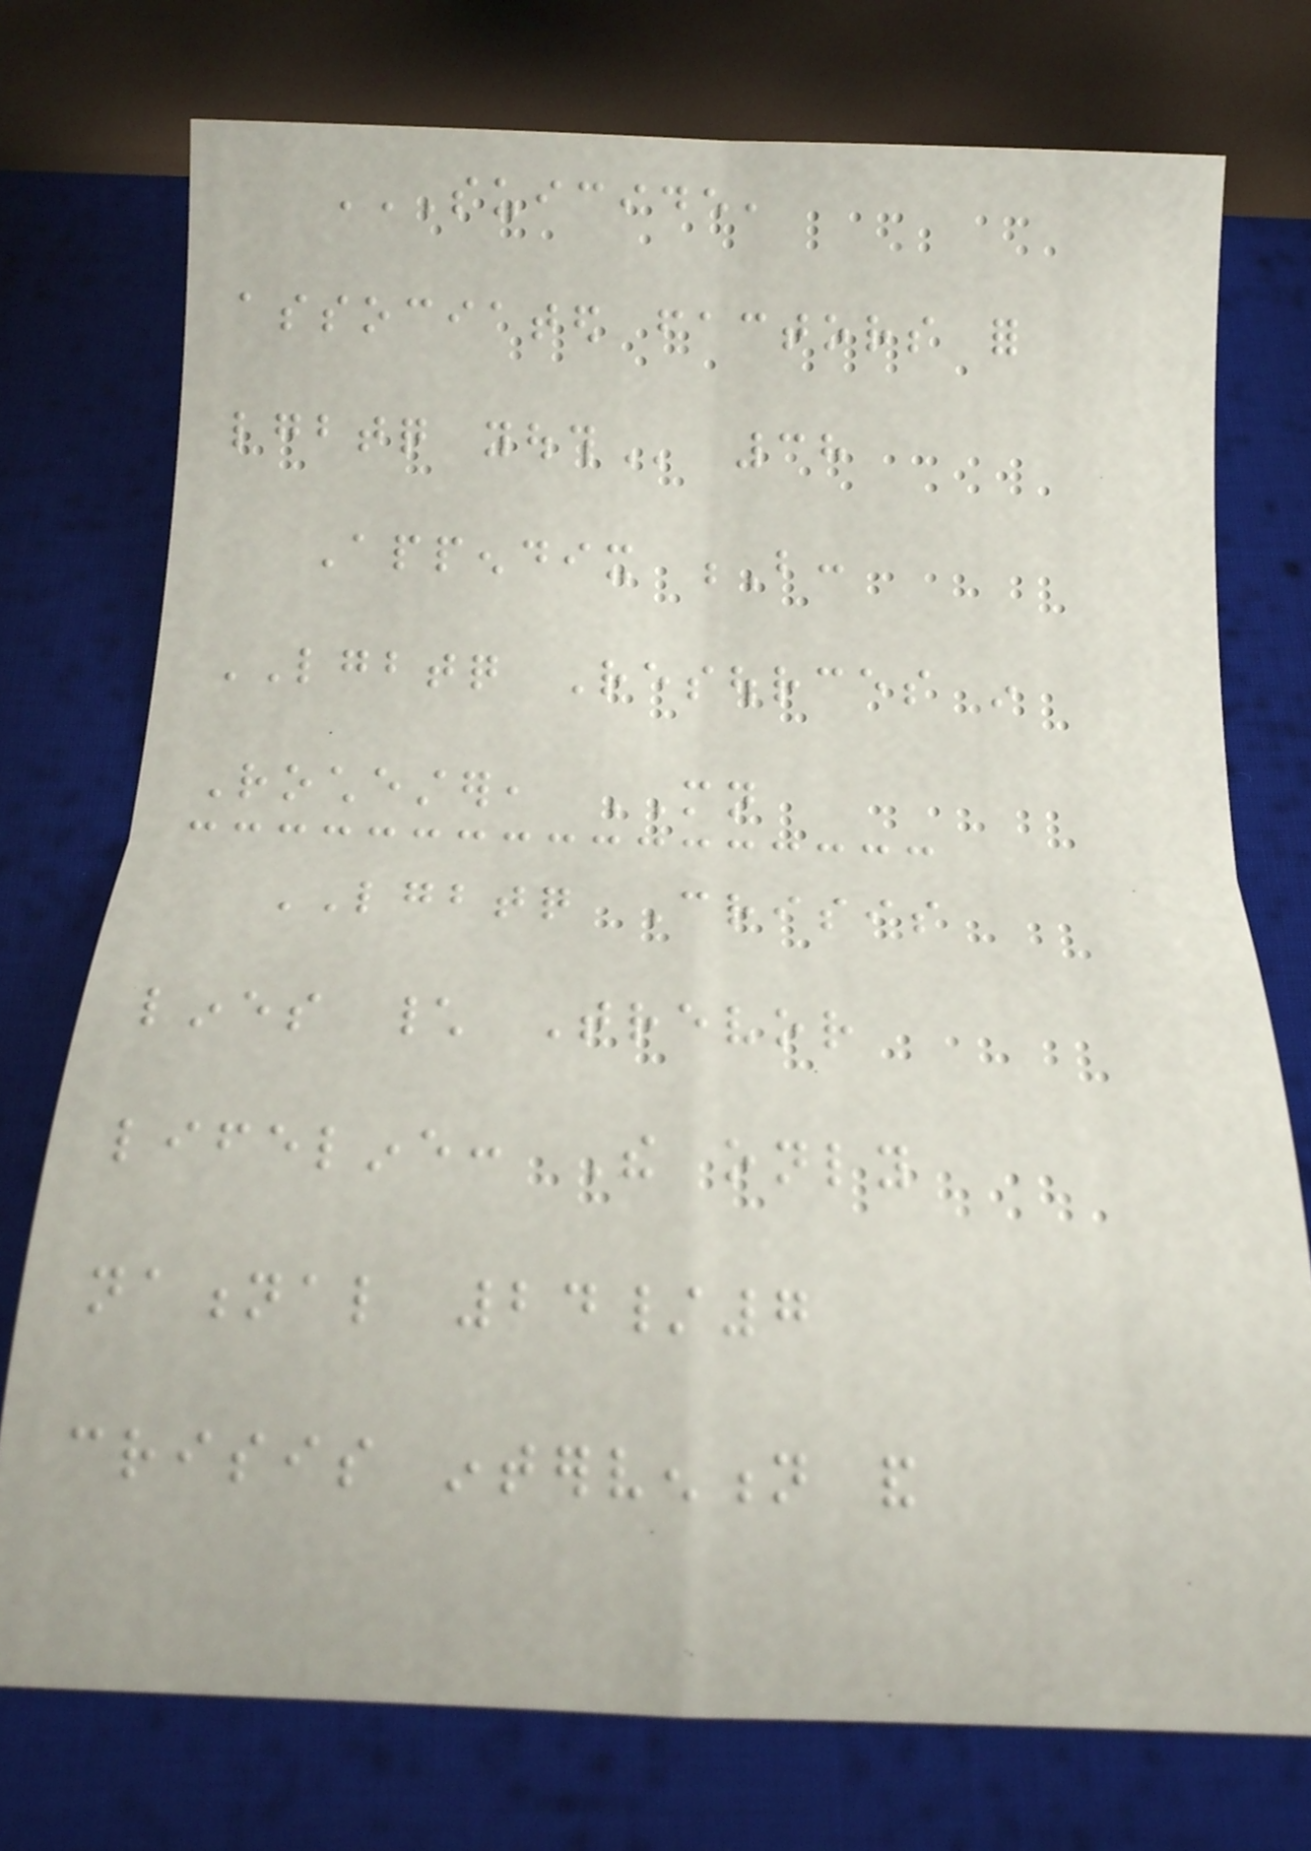SUICIDE,
ASSOCIATED FACTORS FOR
LGBTQ YOUTH 38
Appendix B:
LGBTQ Resources in
Rochester, MN
LGBTQ Crisis
lines \ Trevor
lifeline: The only
national 24/7
crisis intervention and
